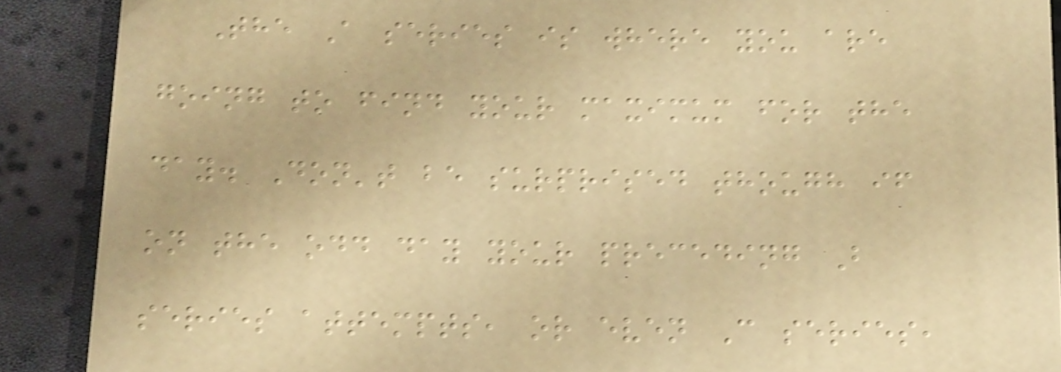The A series is where you are
going to find your maximum for the
day. Don't be surprised though if
on the odd day your preceding B
series attempts, or even C series,
